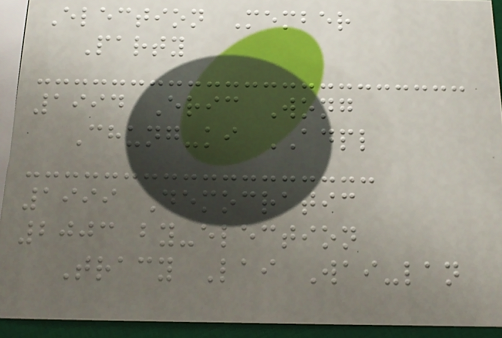Election Member
Party
1994 Eric Wong
Chung-ki ADPL
1999 Democratic
2003 by-election
Tracy Lai Wai-lan
